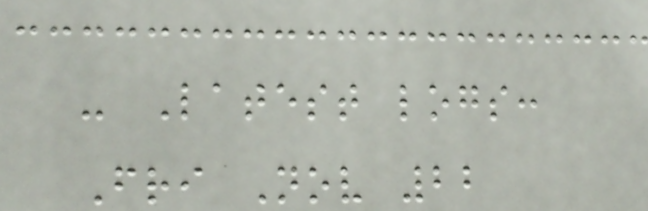- Latest logs:
Fri Nov 22
